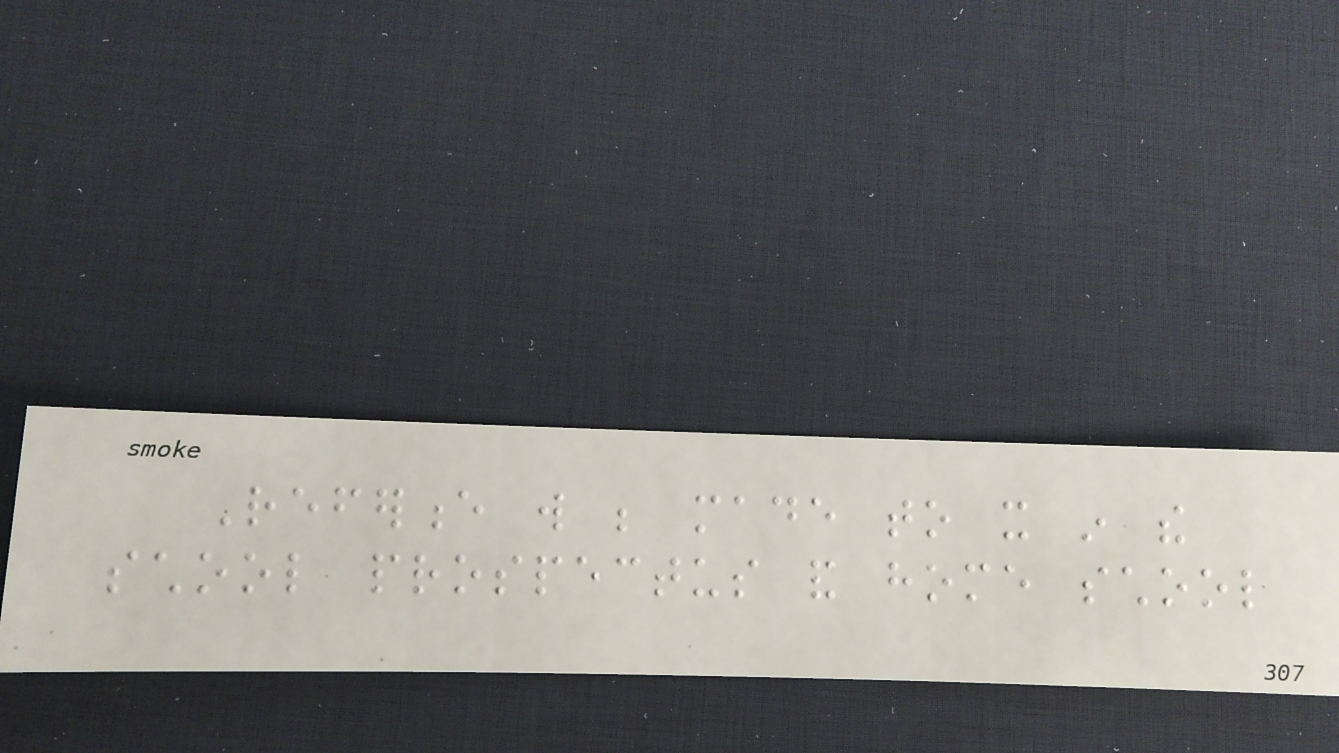Reference will be made to it in the
school prospectus and home school
